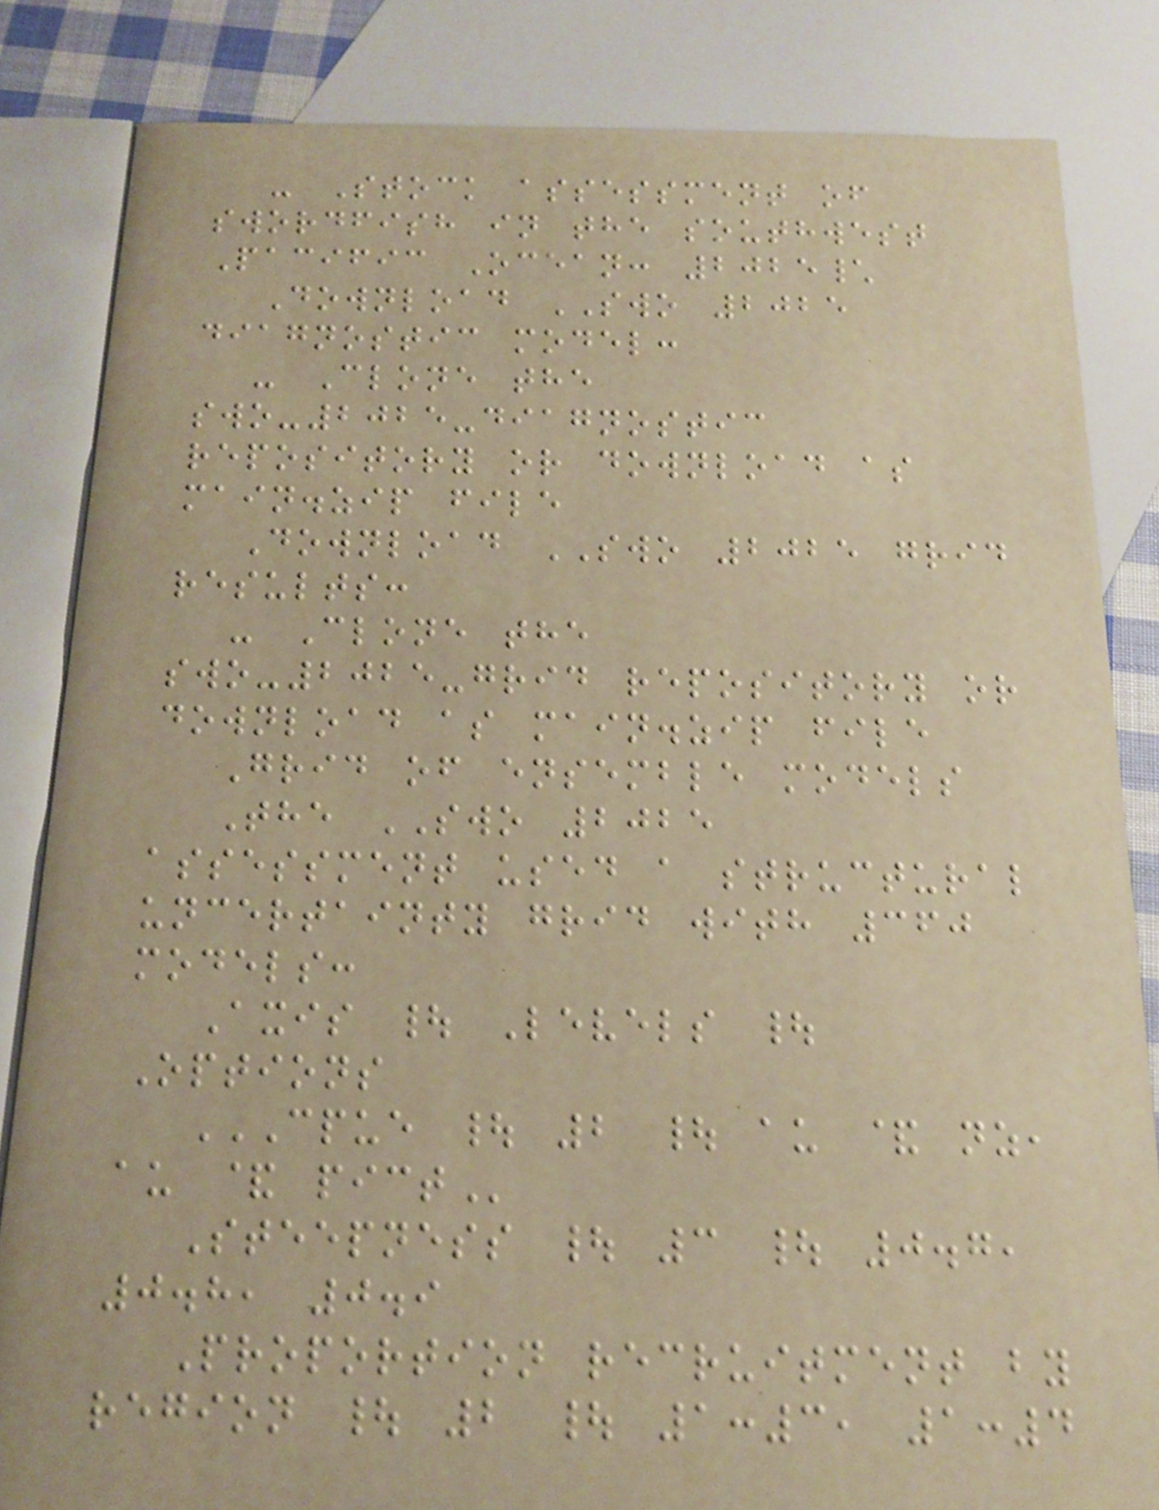- Stock assessment of
swordfish in the southwest
Pacific Ocean: 2025\
Download SWO 2025
diagnostic model:
- Clone the
swo-2025-diagnostic
repository or download as
main.zip file
Download SWO 2025 grid
results:
- Clone the
swo-2025-grid repository or
download as main.zip file
Grid of ensemble models
The SWO 2025
assessment used a structural
uncertainty grid with 360
models:
Axis | Levels |
Options
CPUE | 2 | AU & NZ,
AU & PICT
Steepness | 3 | 0.7,
0.8, 0.9
Proportion recruitment by
region | 2 | 1:3, 1:4
